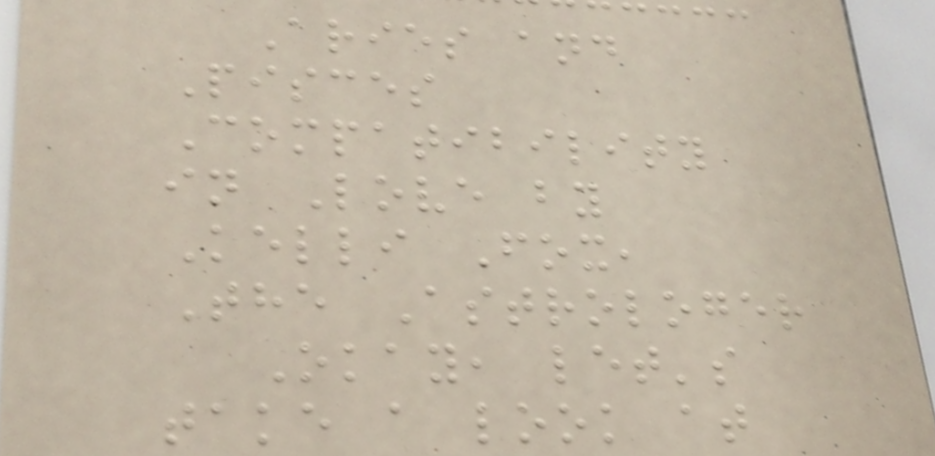Aries and
Pisces
Compatibility
in Love by
Kelli Fox,
The Astrologer
Okay, let's
take a look at
